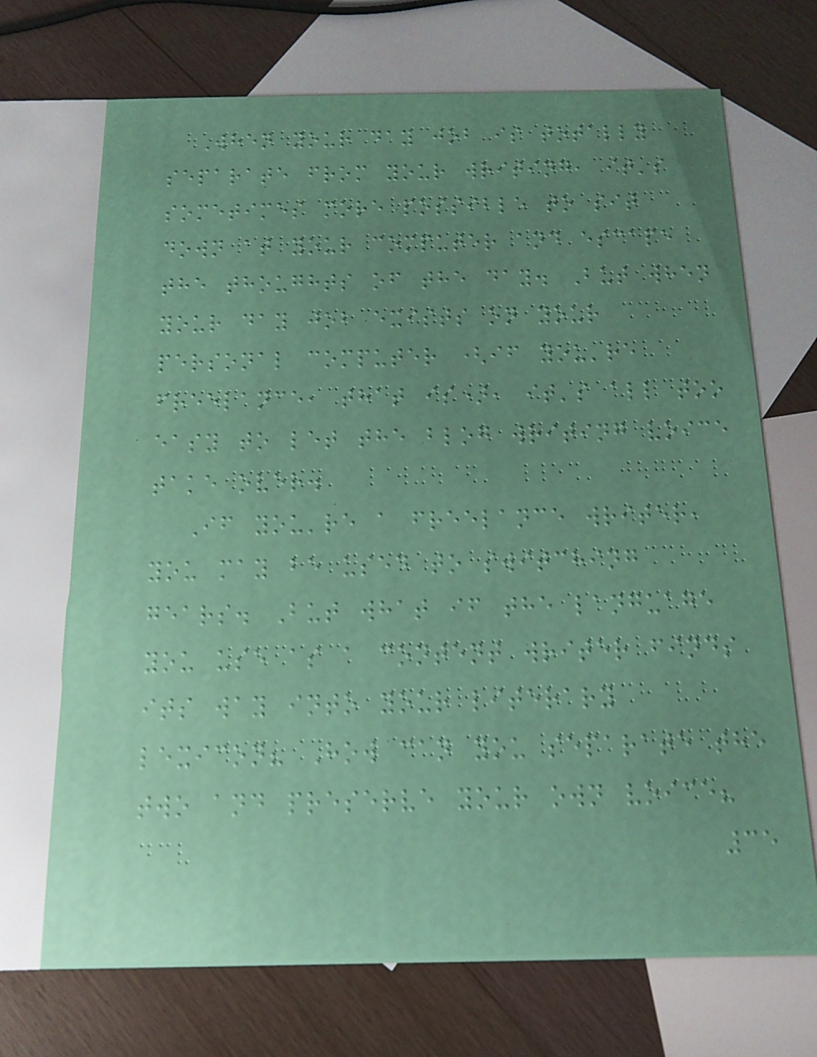When your day job is totally
separate from your writing, it's
sometimes more possible to sit
down at your computer and escape
the thoughts of the day. But when
your day job exists on your
personal computer (if you're
freelance, that is), it's all too
easy to let the blog writing voice
take over.
If you're a freelance writer,
you may be used to switching
gears. But what if the language
you use as a content writer finds
its way into your literary
lexicon? How can you separate the
two and preserve your own voice?
35
